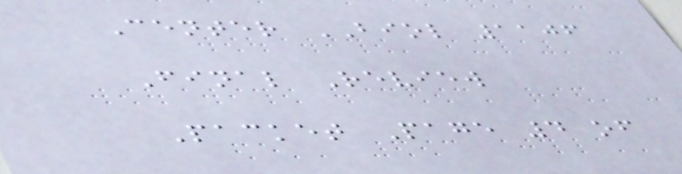Center BIOL 1106
Final Review
Packet Page 4 of
